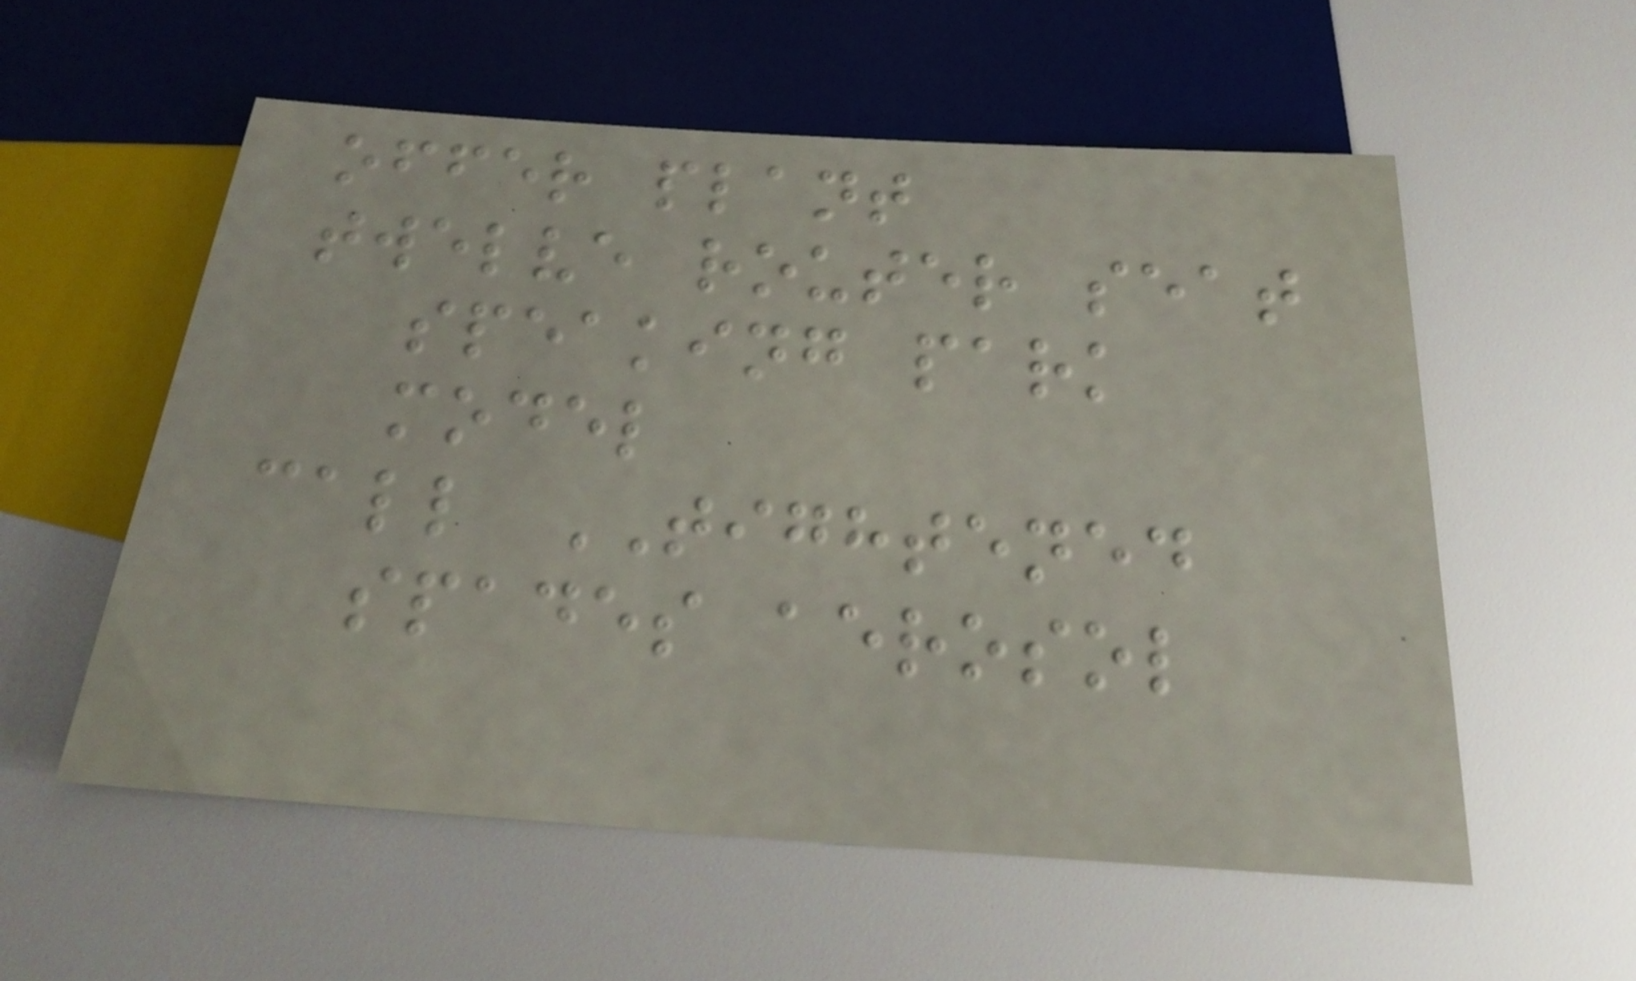offer plant
twelve router seat
speaking park
model
call TIGHTENED
spades aerosol
